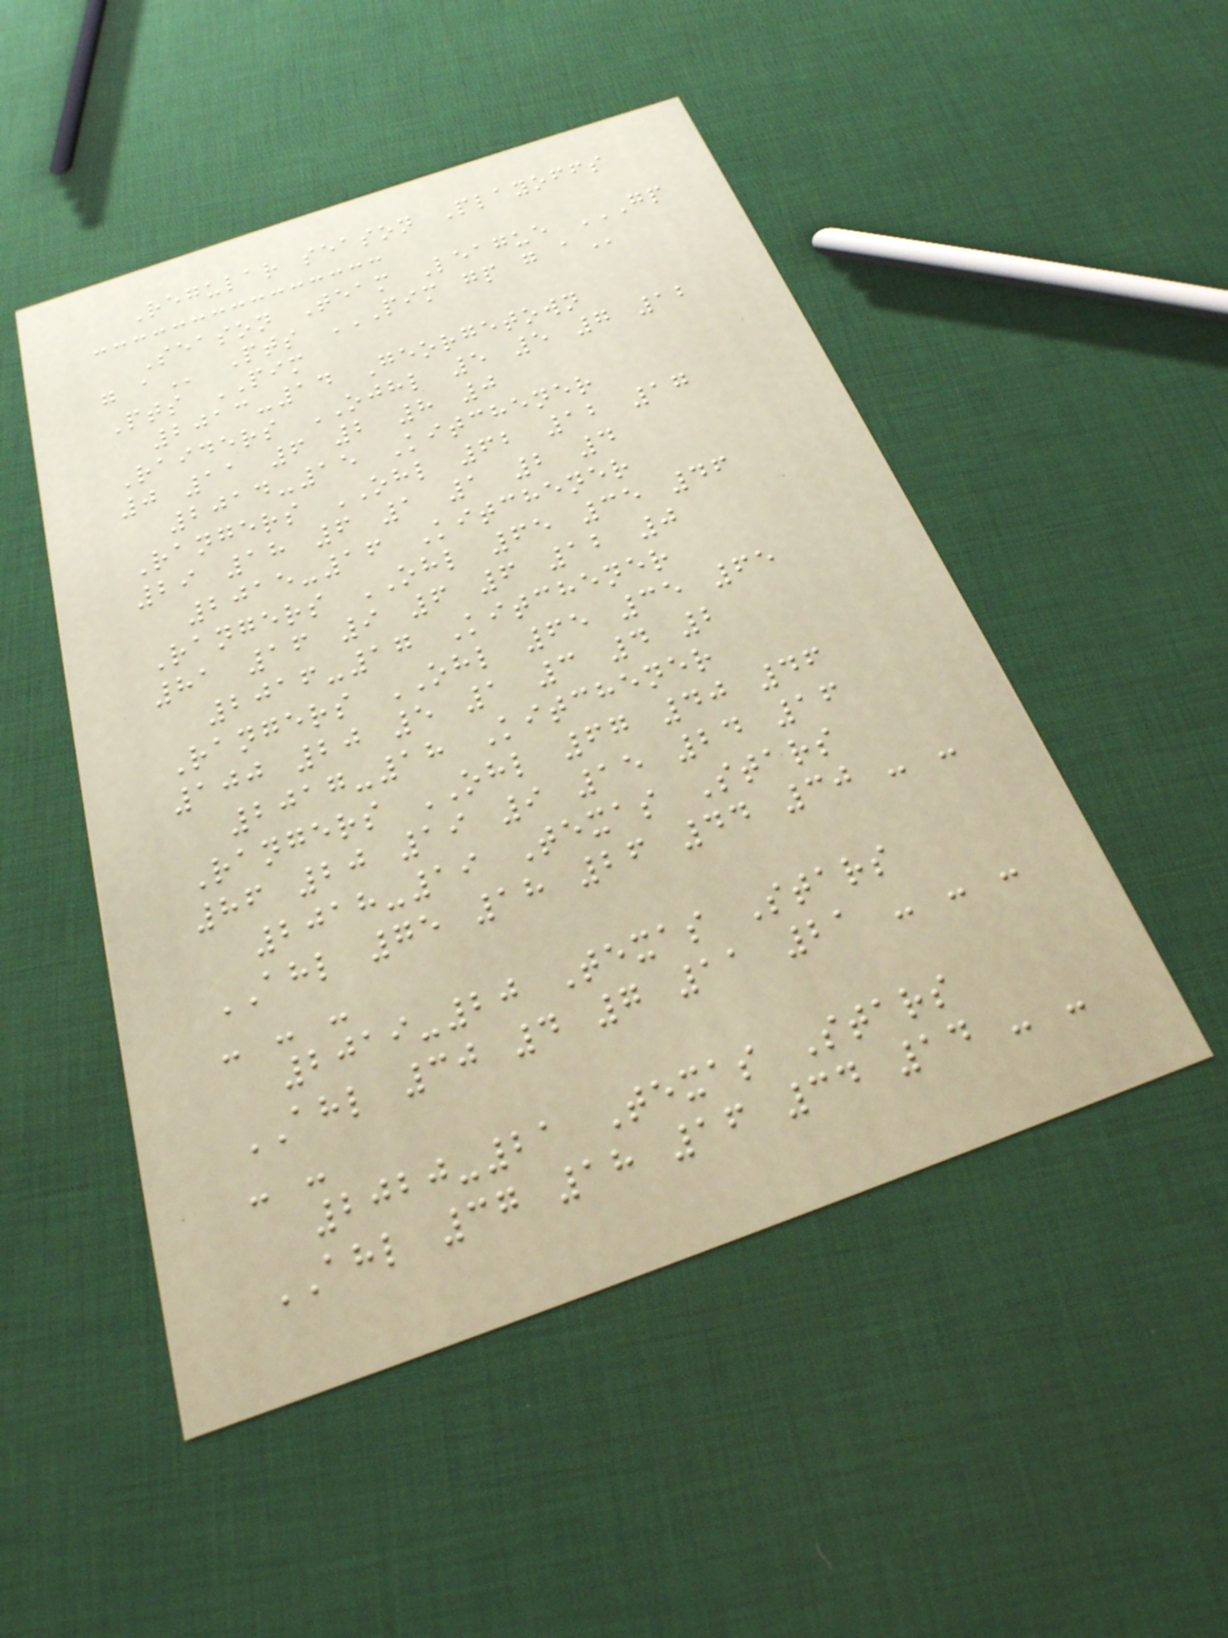Regular season Playoffs
Season Team League GP
G A Pts PIM GP G A
Pts PIM
2013-14 Georgetown
Raiders OJHL 5 5 7 12
0 11 6 2 8 0
2014-15 Kitchener
Rangers OHL 62 12 17
29 18 6 1 1 2 4
2015-16 Kitchener
Rangers OHL 65 35 46
81 16 9 6 6 12 0
2016-17 Kitchener
Rangers OHL 65 35 65
100 20 5 1 3 4 2
2017-18 Kitchener
Rangers OHL 67 40 46
86 20 19 9 15 24 16
2018-19 Texas Stars
AHL 75 18 26 44 30 - -
- - -
2019-20 Texas Stars
AHL 30 4 7 11 21 - - -
- -
2020-21 Texas Stars
AHL 37 18 16 34 14 - -
